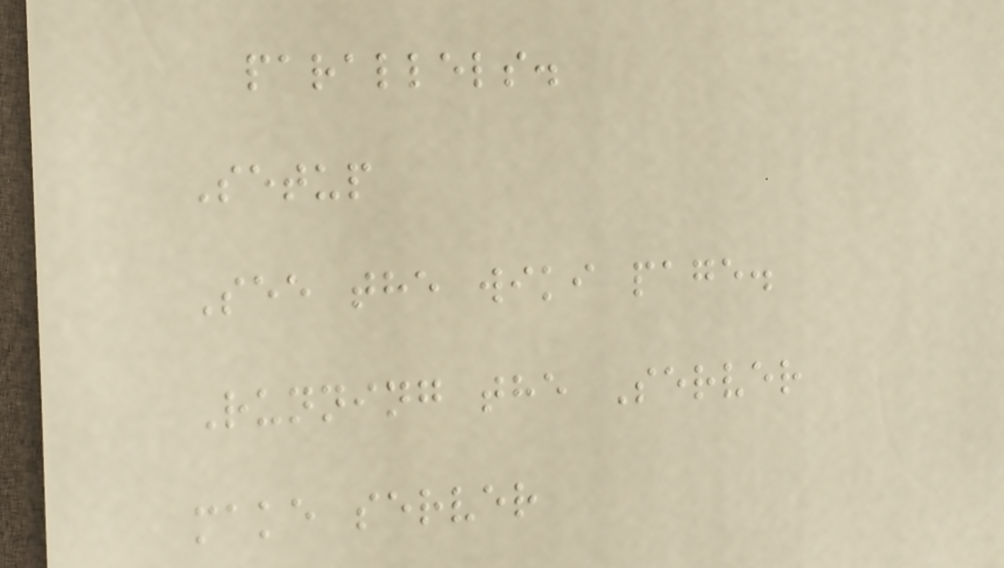parallels.
Setup
See the wiki page.
Running the Server
make server
